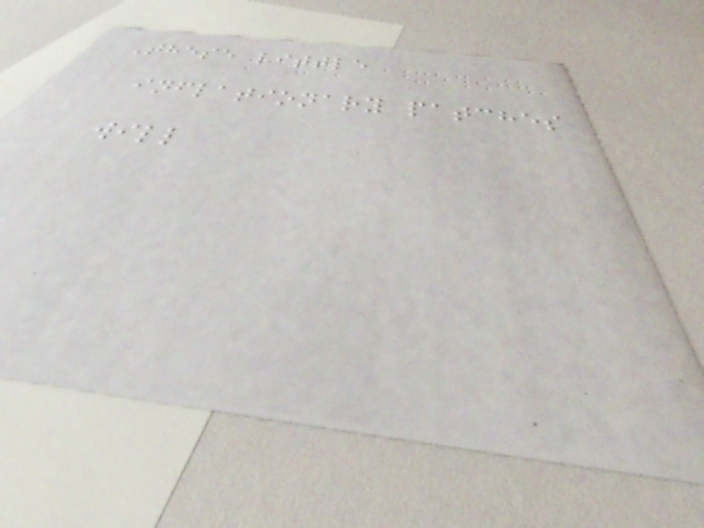These little
inflationary patches
will
